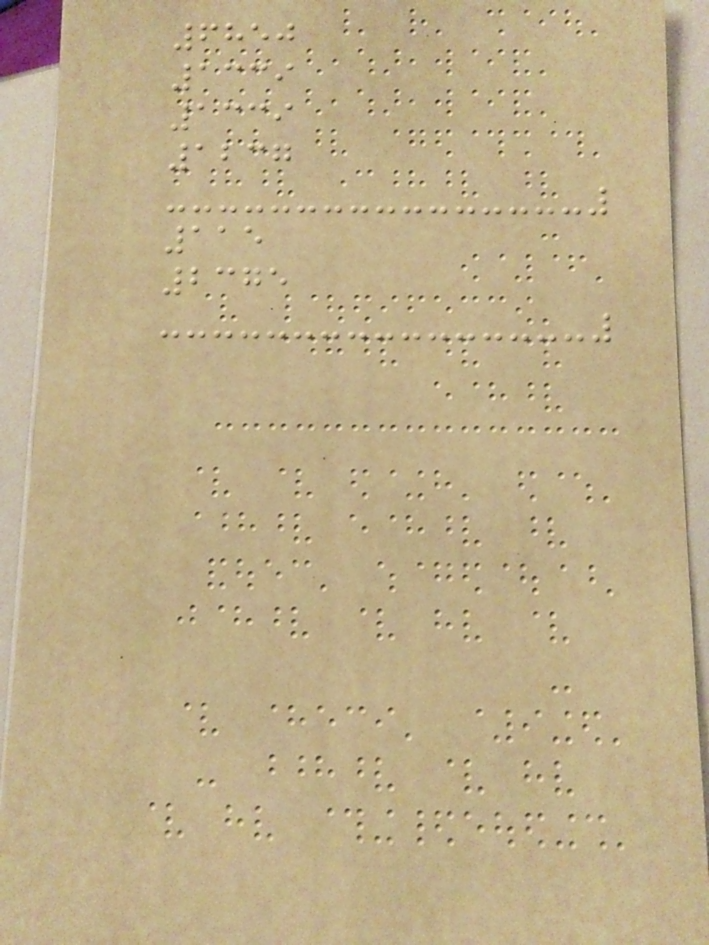6850
1339
1339
1237
115
2375
